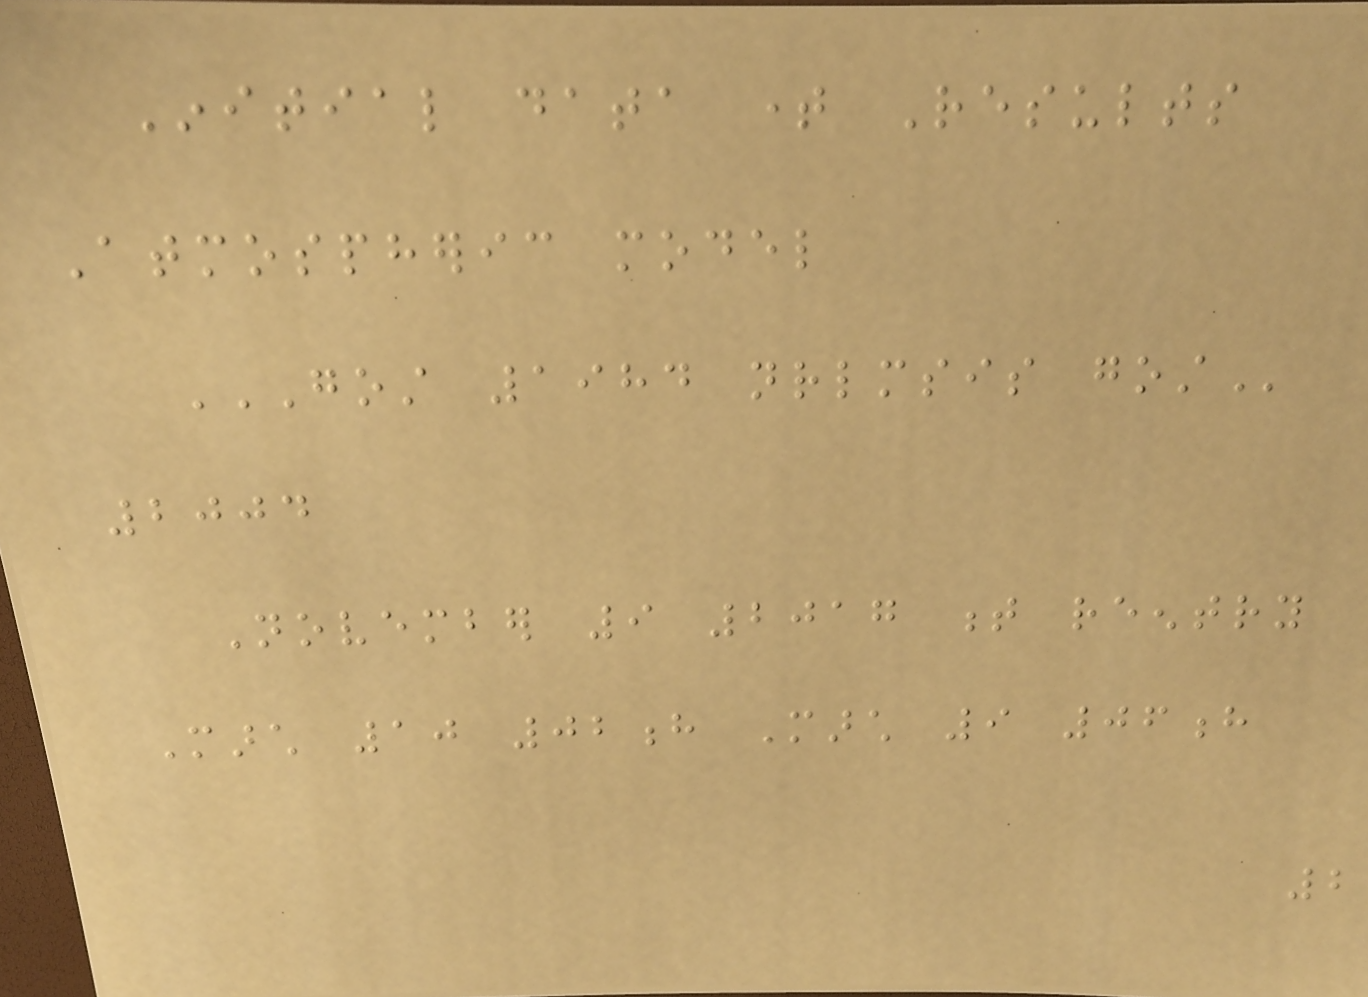Initial data time Results
Atmospheric model
GOST 1984 NRLMSIS GOST
2004
November 9 2017 t reentry
March 10 02h March 9 06h
2
